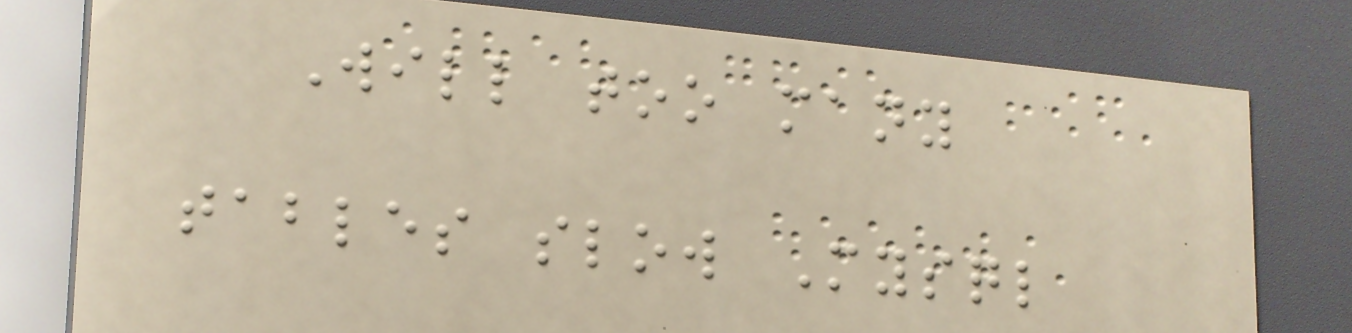Will too many
tables slow Mysql
